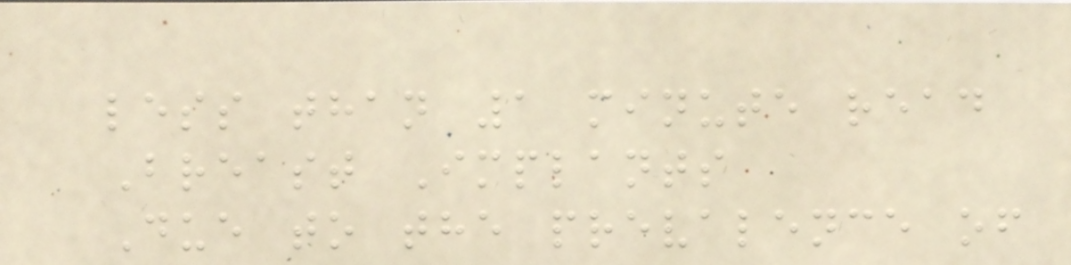less than 1 minute read
Breast Implants
Due to the prevalence of
